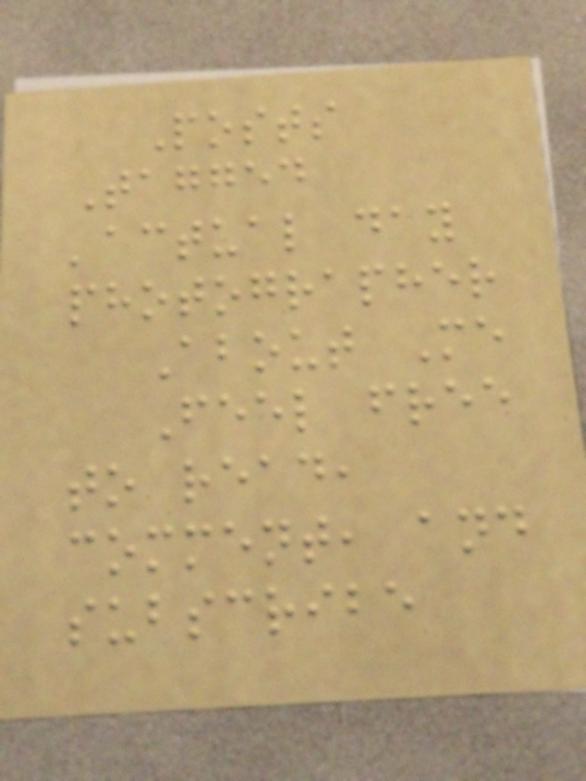Posts
Tagged
'actual day
photographer
About Me
Feel free
to read,
comment, and
subscribe
